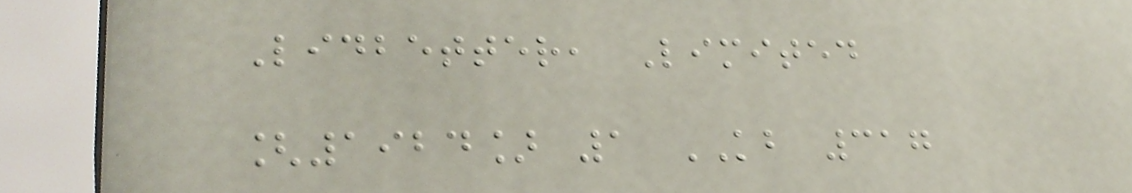Lidbetter, Limited
[1924] 1 KB 317
